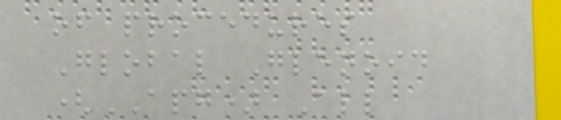of procedures
Global Glenoid
(APG) All
